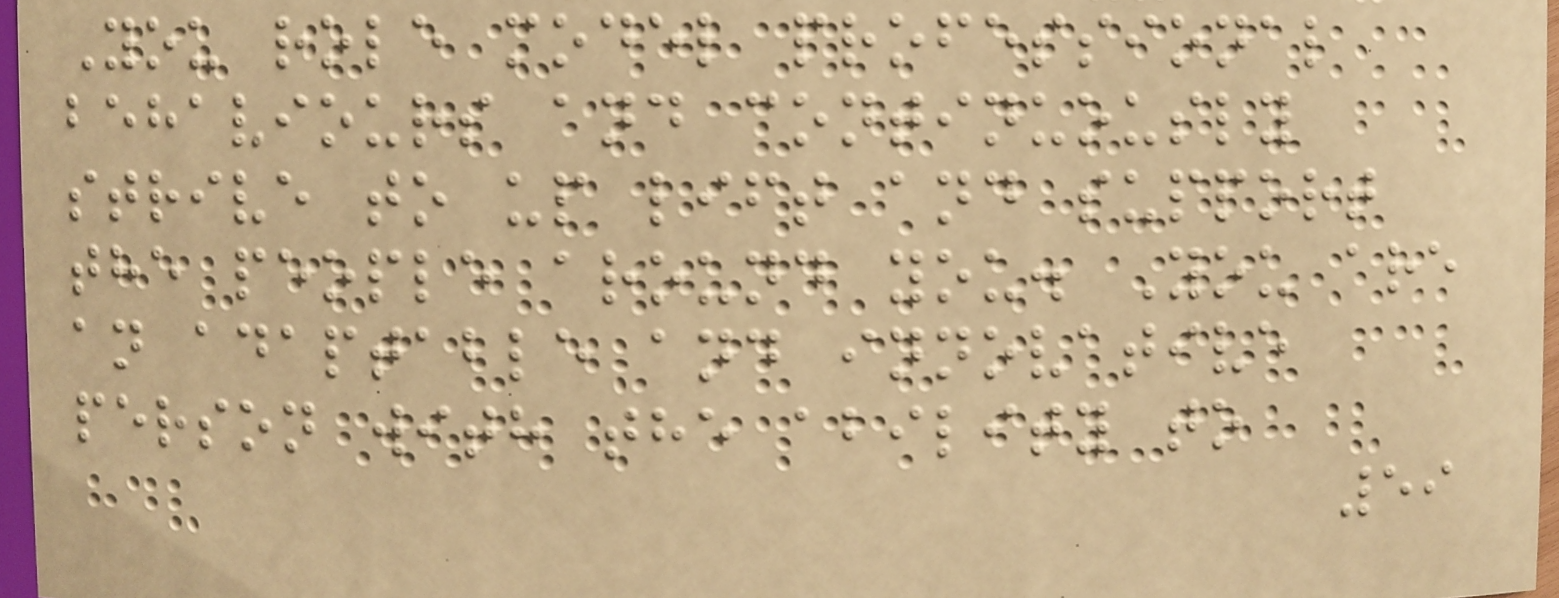You role model professional
behaviours and continuously
strive to up lift and support
the people around you. You are
an adaptable and innovative
person with the ability to
59
